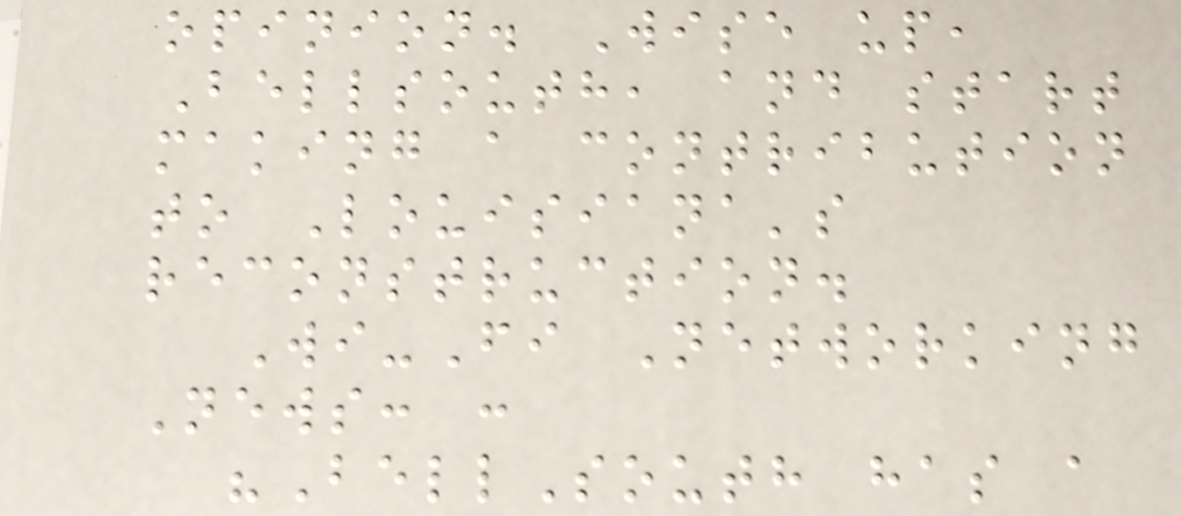opinion. Wise up,
Bellsouth, and start
making a contribution
to Louisiana's
reconstruction.
Wi-Fi Networking
News: :
"BellSouth has a
